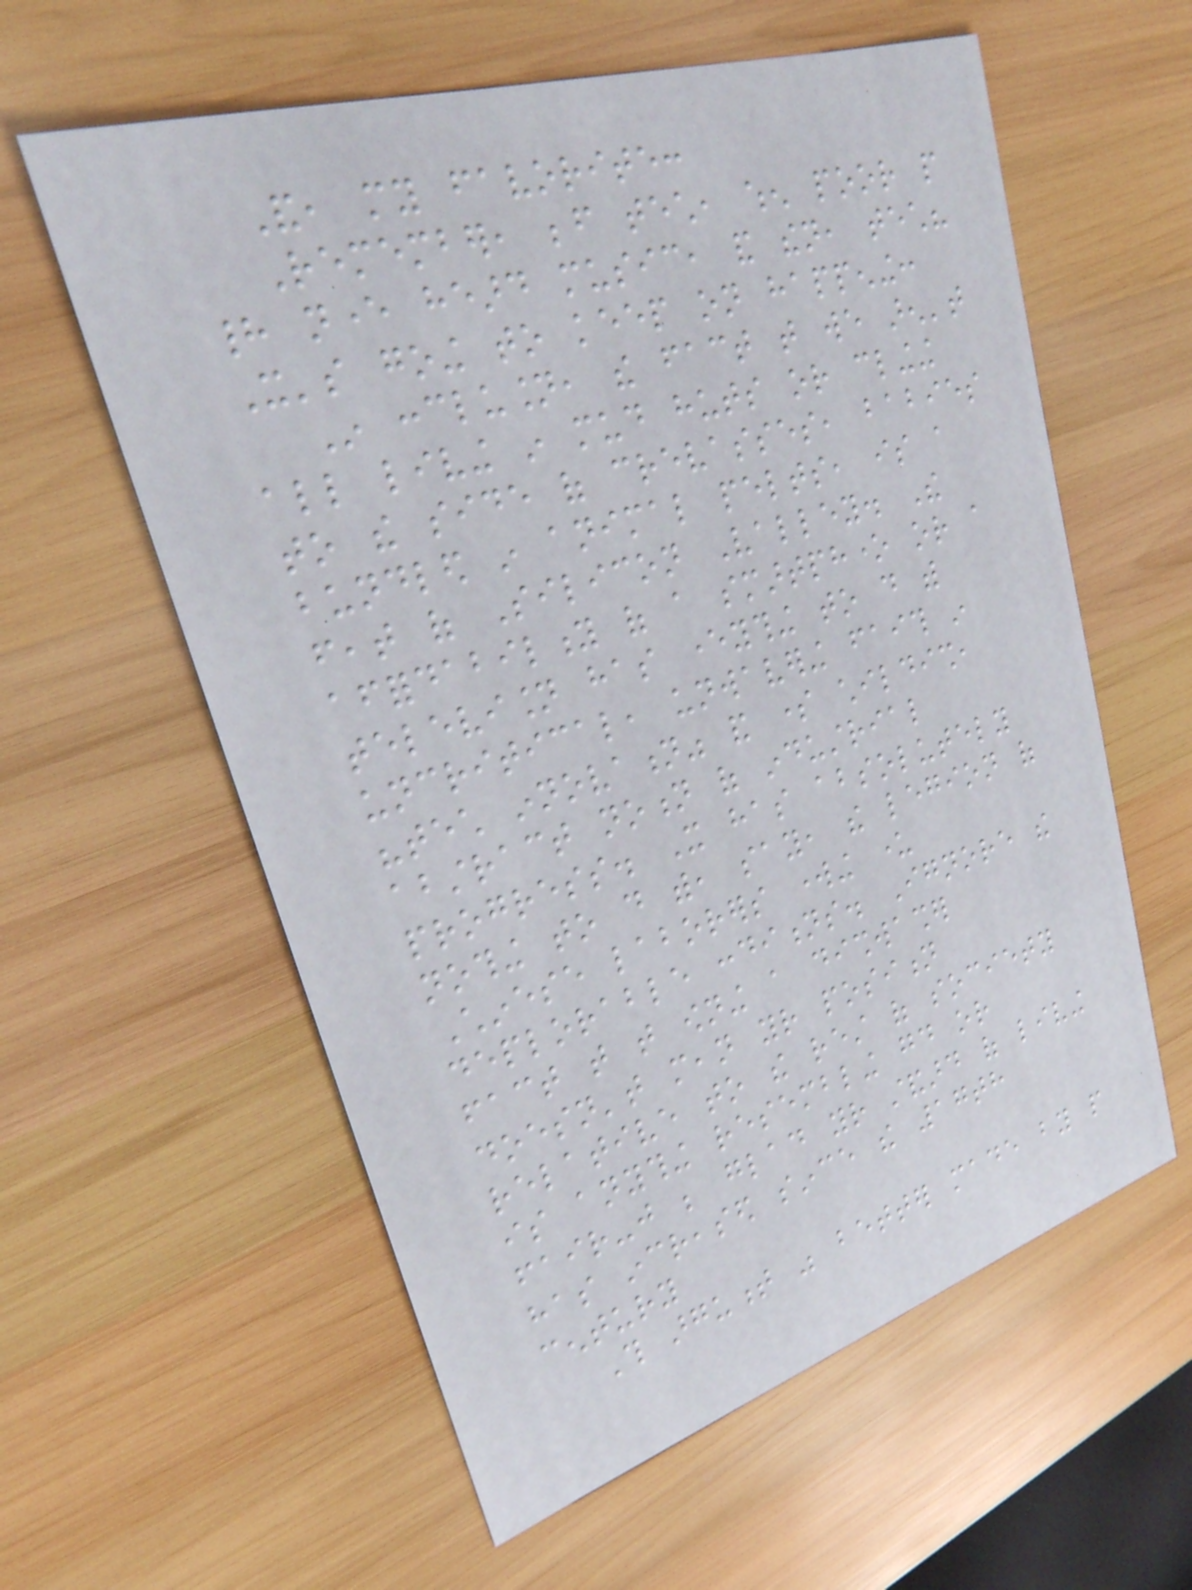And, my favorite:
Remember, before tech, when poor people
had never heard music, and then, tech?
It's going to keep on happening:
In conclusion, the fact that we aren't
all living in mud huts or clinging
to the side of crevasses, babies
bundled in animal pelts, is a
feat of Silicon Valley. The
affordability of a smartphone or a
television has everything to do with
uncritical, unwavering faith in
"tech innovation" and some childish,
abstract notion of industrial
progress. It has absolutely
nothing to do with, say, the legion of
Chinese laborers working under
deplorable conditions. Ignore the
fact that that owning a dishwasher
doesn't mean your position
relative to the rest of society
is anything resembling good or
fair-just be glad your standard of living
has increased since the 17th
century
This argument was better made by people
